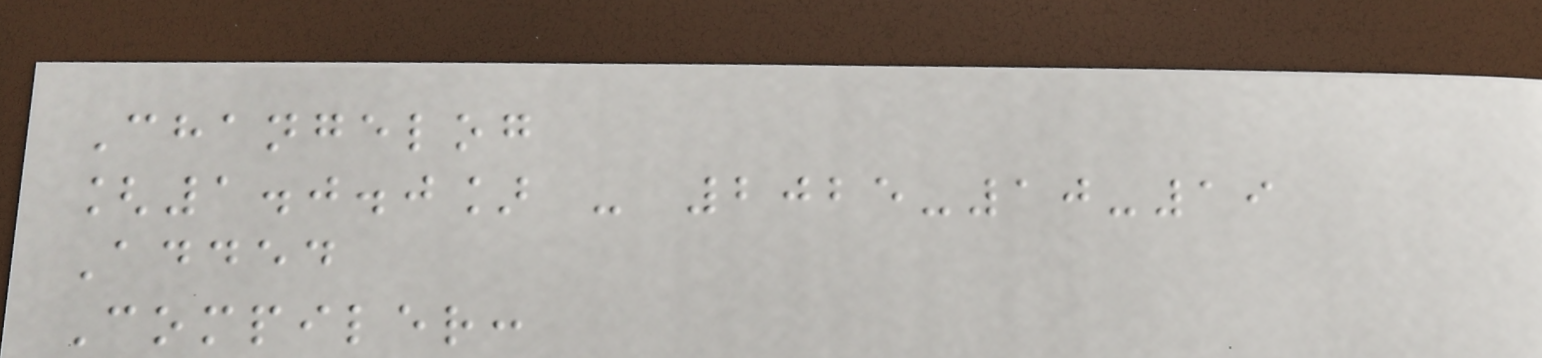Changelog
[1.0.0] - 2025-10-19
Added
Compiler:
